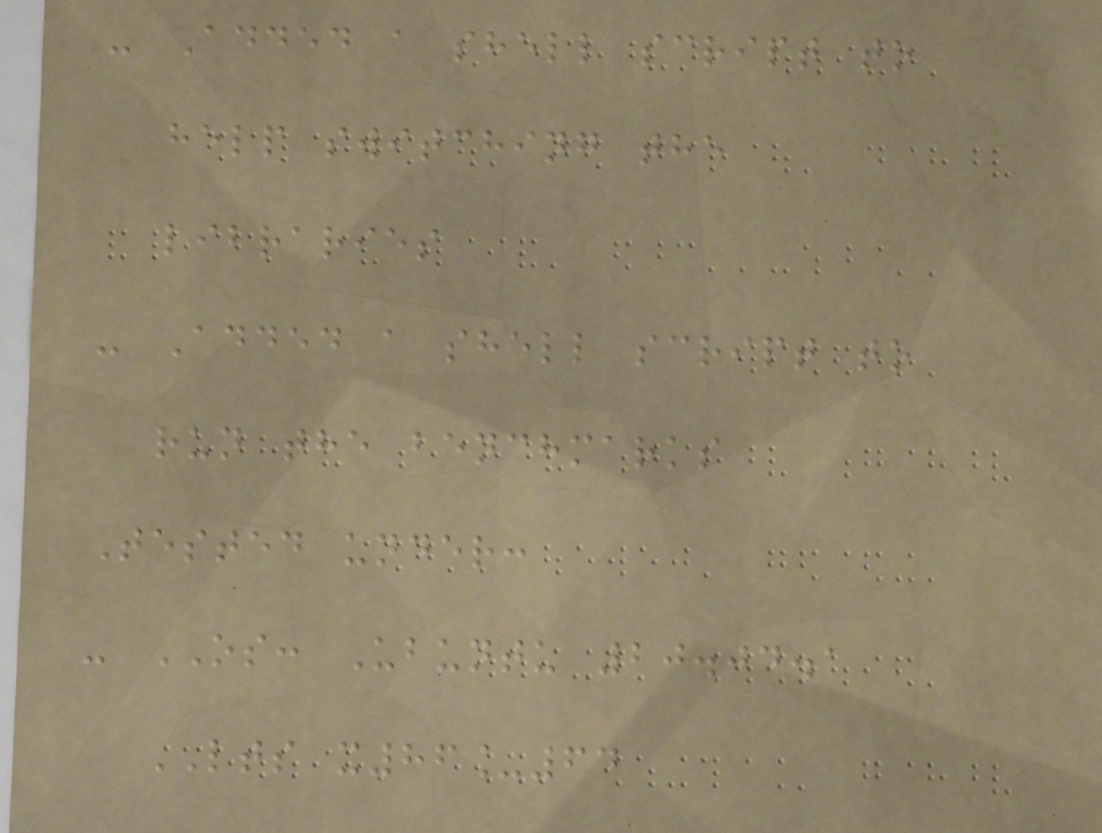- Added a shell script to
help switching the
libraries
- Added a shell script to
run the benchmarks
Tested under:
- OS: Ubuntu 20.04.1
LTS x86_64
